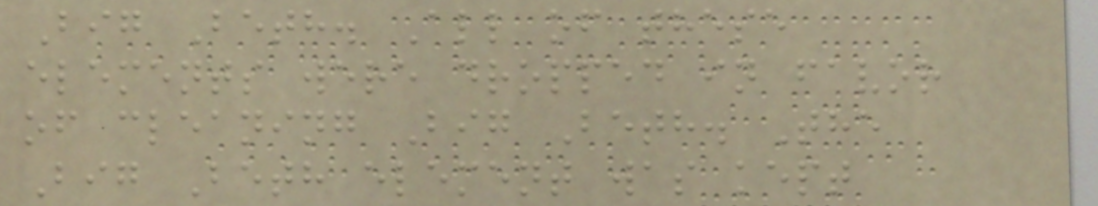Big Beth. All of these
elements were dropped in favor
of cleaning Big Beth. The
Big Beth element was kept
